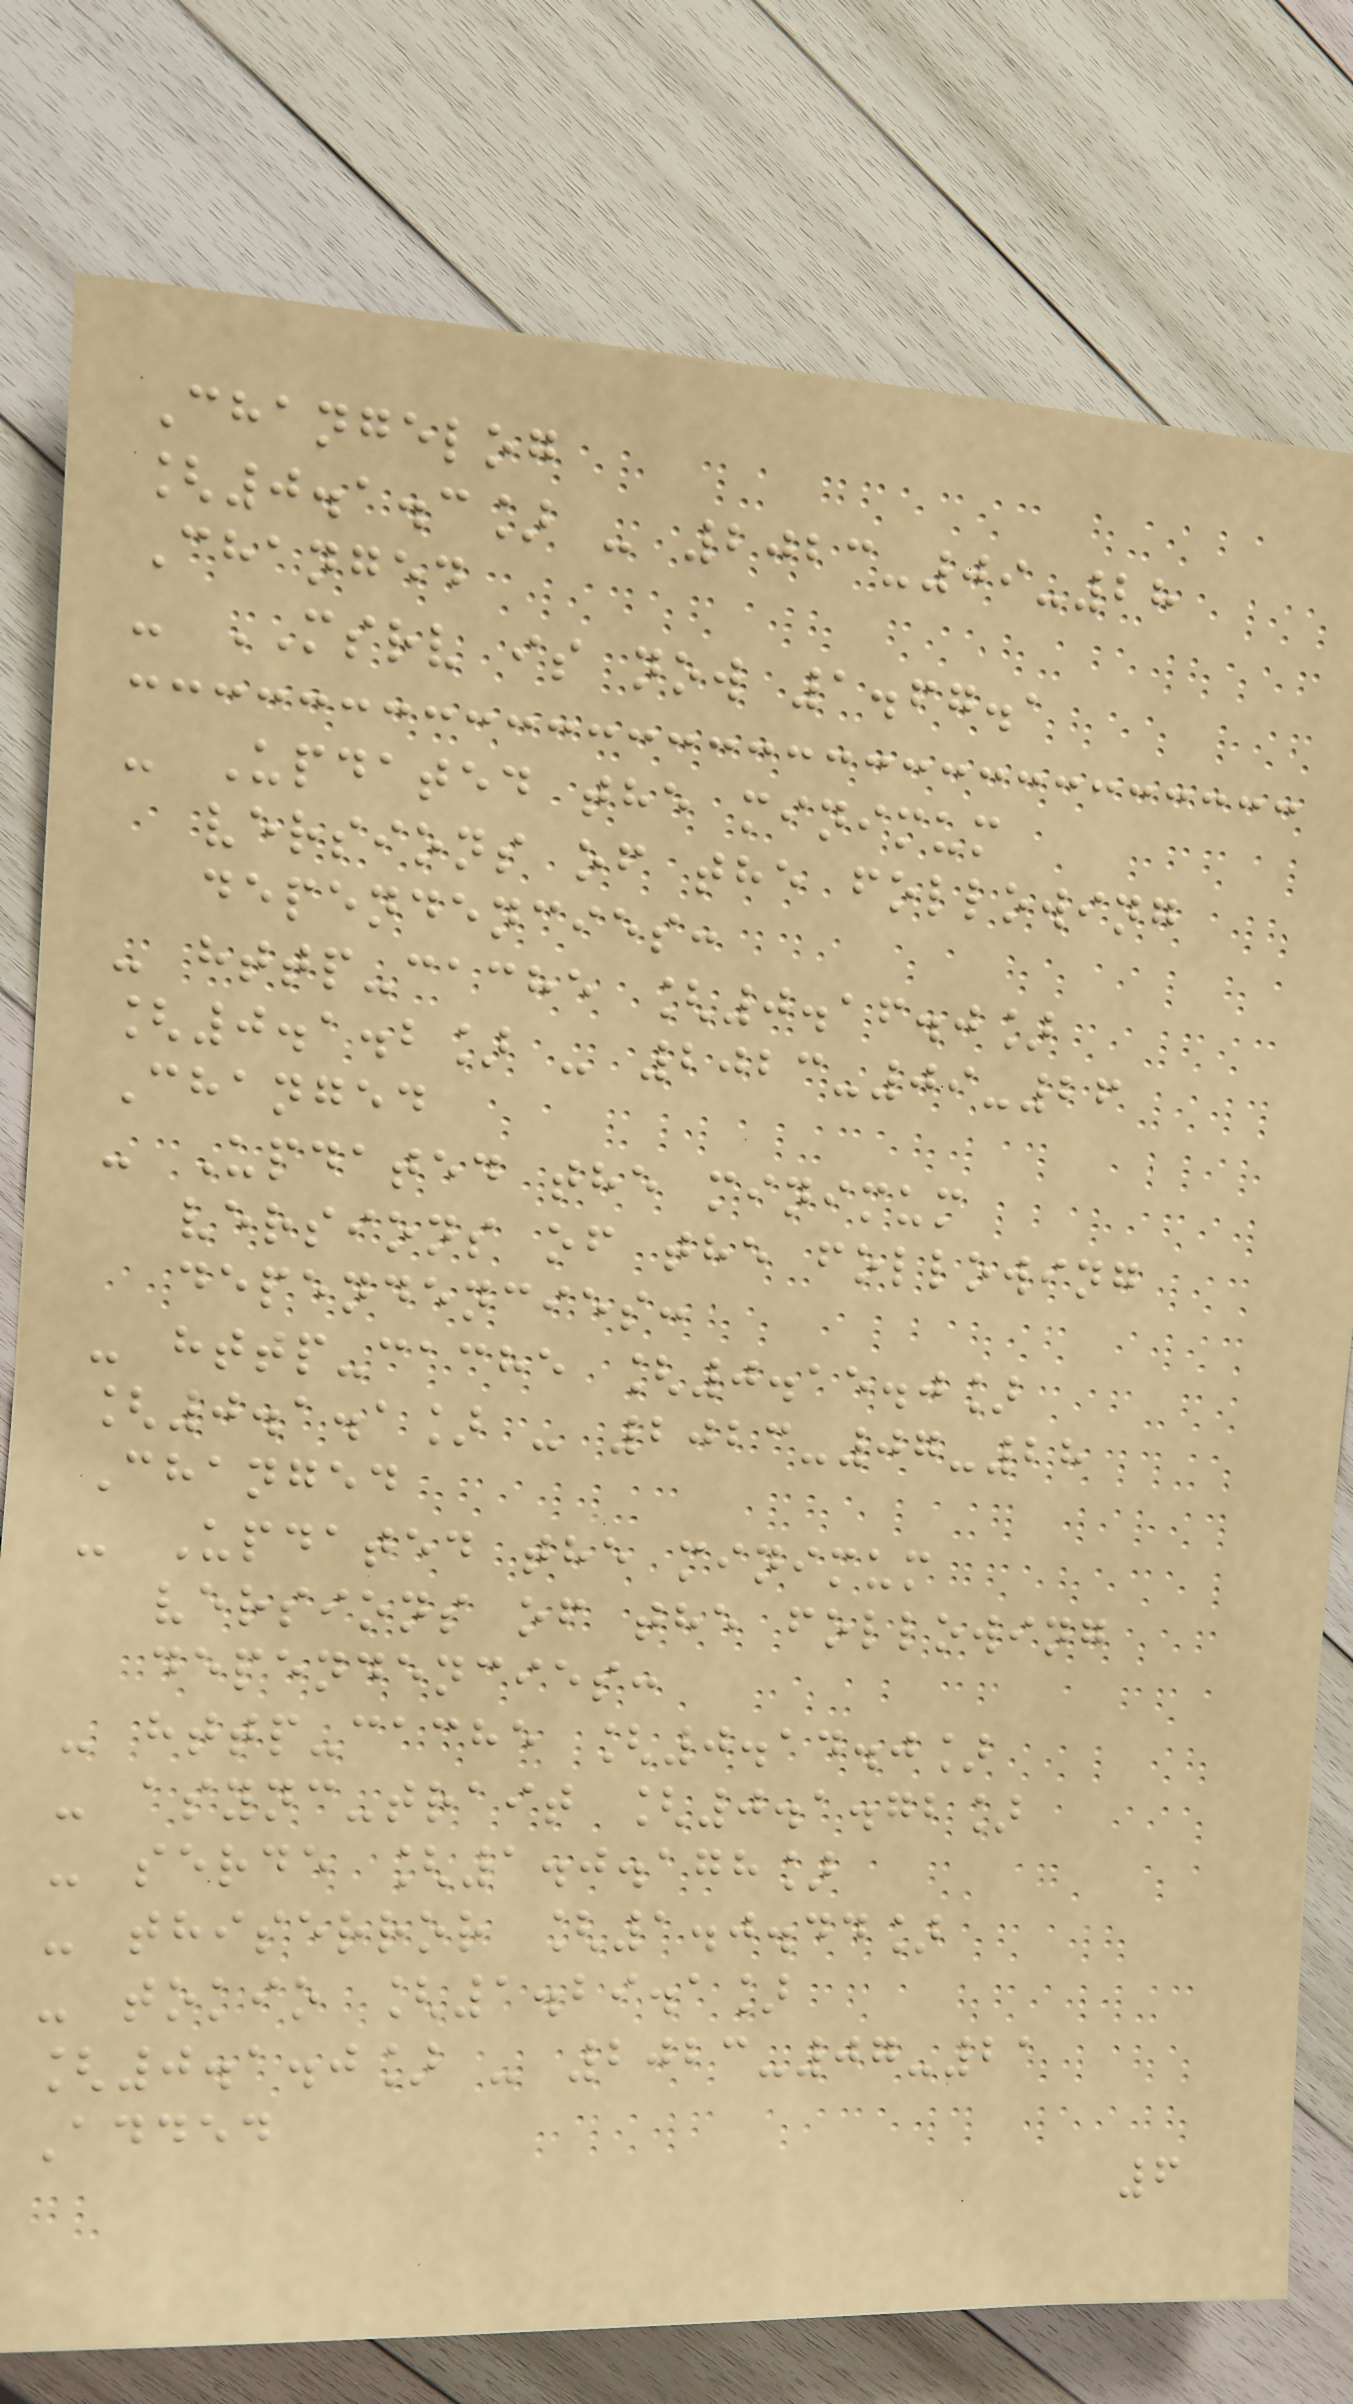Changelog
[0.1.3] - 2023-09-28
Changed
- MSRV is now 1.67.1
- Updated the minimum
versions of the following
dependencies:
- http-cache [0.16.0]
[0.1.2] - 2023-09-26
Changed
- Updated the minimum
versions of the following
dependencies:
- http-cache [0.15.0]
[0.1.1] - 2023-07-28
Changed
- Updated the minimum
versions of the following
dependencies:
- http-cache [0.14.0]
- async-trait [0.1.72]
- serde [1.0.178]
- thiserror [1.0.44]
- tokio [1.29.1]
[0.1.0] - 2023-07-21
Added
6
